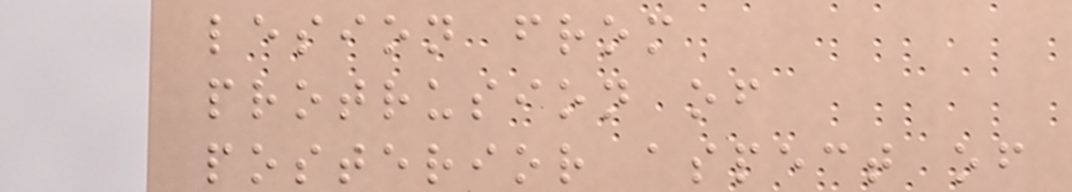lesion from
protrusion of
posterior aspect of
